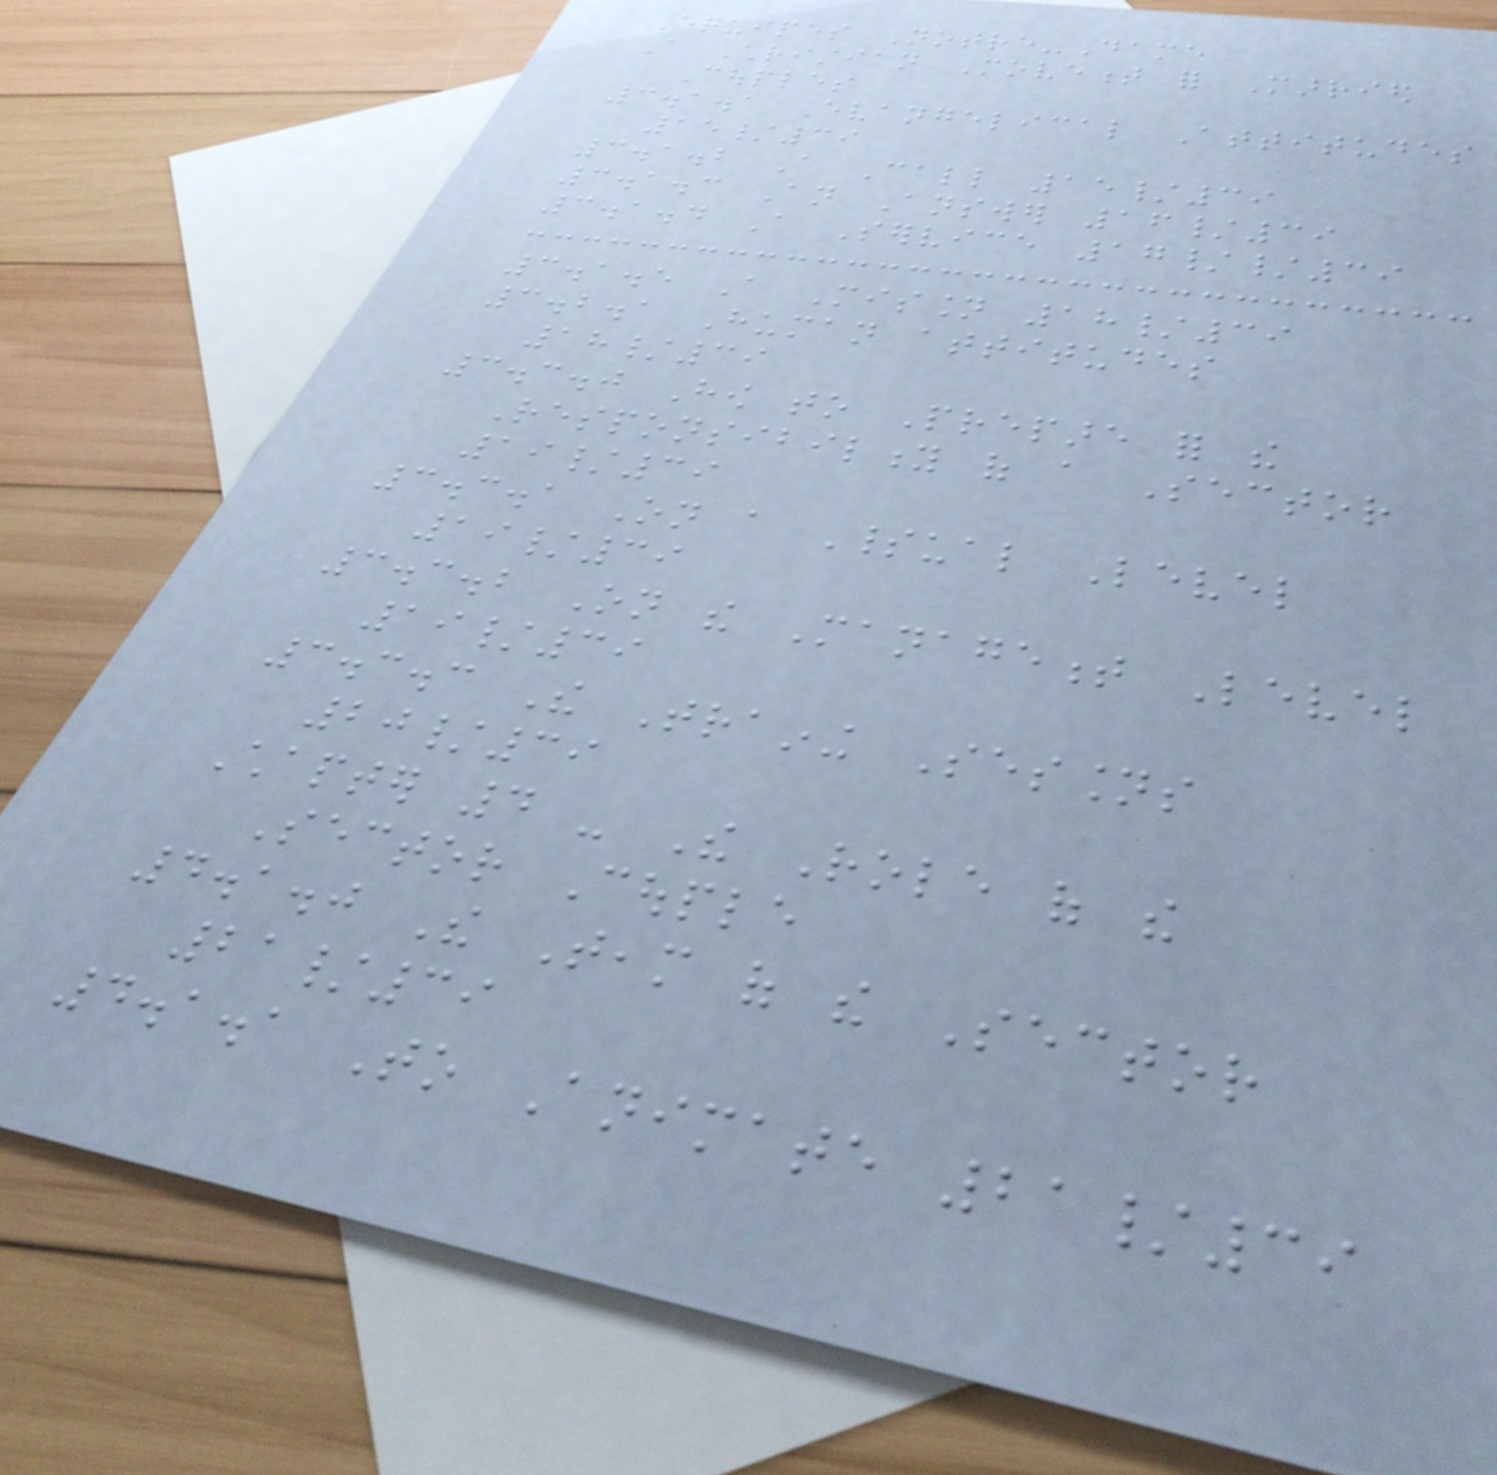Equipes Notre-Dame
A Christian Movement for Married
Couples
3.1.1 Evangelical Attitudes
15/39
3.1.2 A Call 15/39
3.1.3 An Answer 16/39
3.1.4 A Service 17//39
3.1.5 A Mission 18/39
3.2.1 Human attitudes
18/39
3.3.0 How to Prepare for the
Responsibility of a Sector
19/39
3.3.1 On a Spiritual Level
19/39
3.3.2 On the Management Level
19/39
3.3.3 The Training Sessions
20/39
Chapter 4 - The Role of the
Sector Couple
4.1.0 The Team of the Sector
21/39
4.1.1 To Animate 21/39
